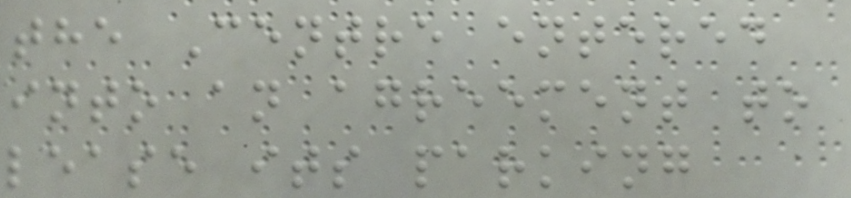the Centre entered
into an agreement to
lease its parking
